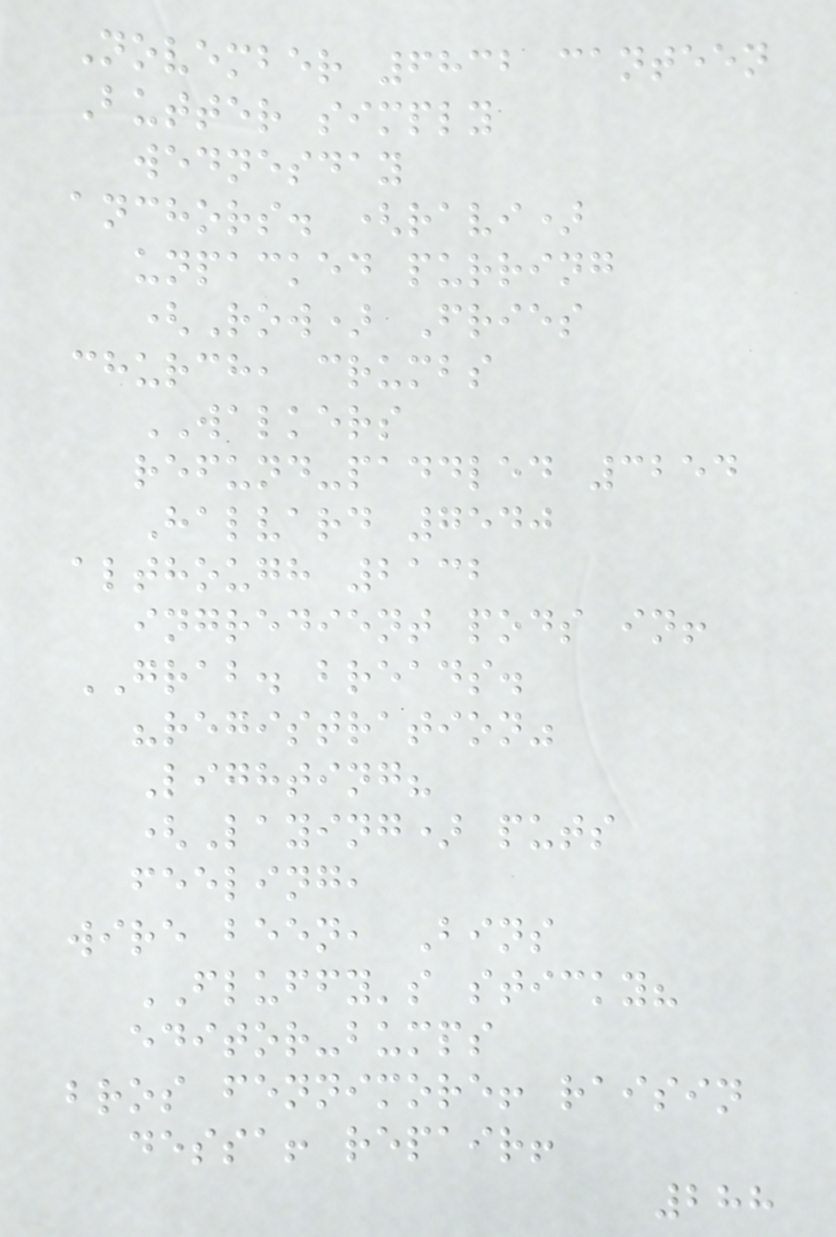November 6832 canteen
Butter simply
wednesday
anchors. (ravi)
unpacked purring
(Row) Fries
church, crumbs
WALKERS
refund-paddled 3254
Halvard 7540
although 2132
ingredient pods in!
GRAB. breads.
"registration"
Lighting?
(Laying) puts
feeling,
wire been, Bins
FLUFFY's sticky?
editor-bumps
bros fennimore! raisin
dessa! repair!
288
